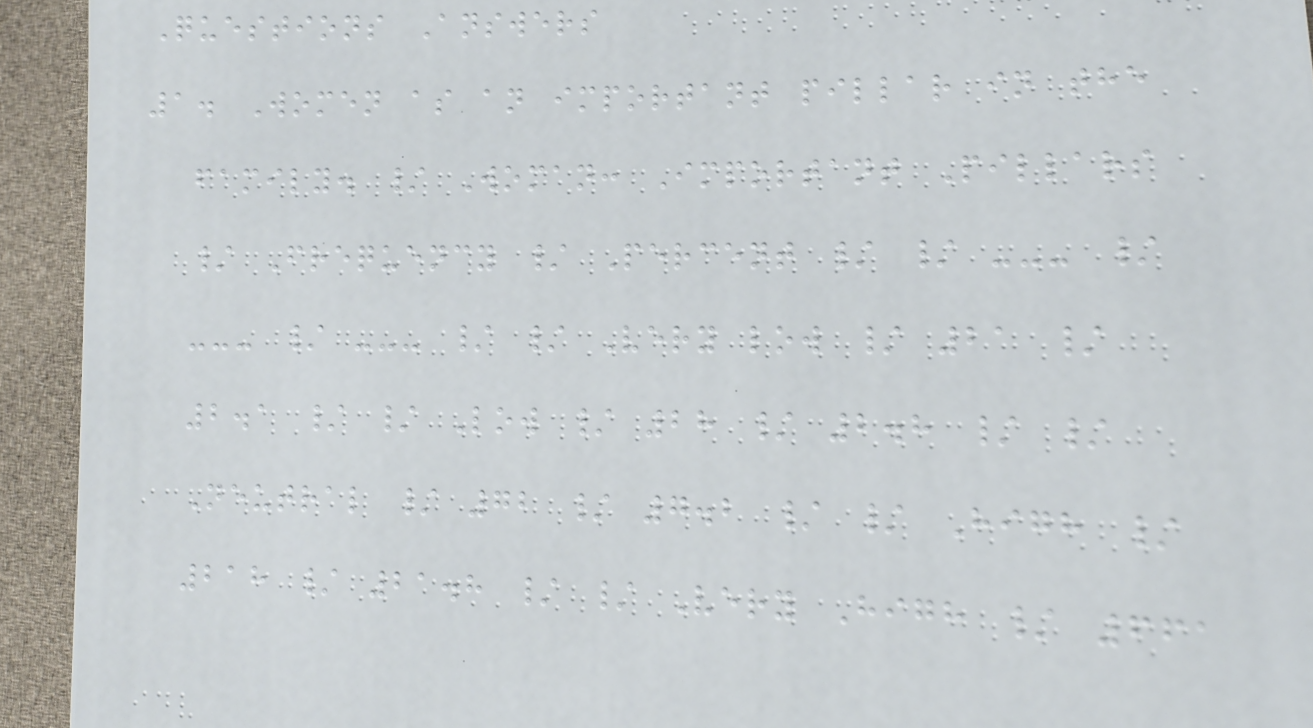Questions Answers
1. Women as an important pillar in the
family. / Woman: Important Pillars
/ Frequency / Percent / / --- /
--- / --- / / Very low / 21 /
2.1 / / Low / 28 / 2.8 / /
Neutral / 72 / 7.2 / / High /
218 / 21.8 / / Very High / 661
